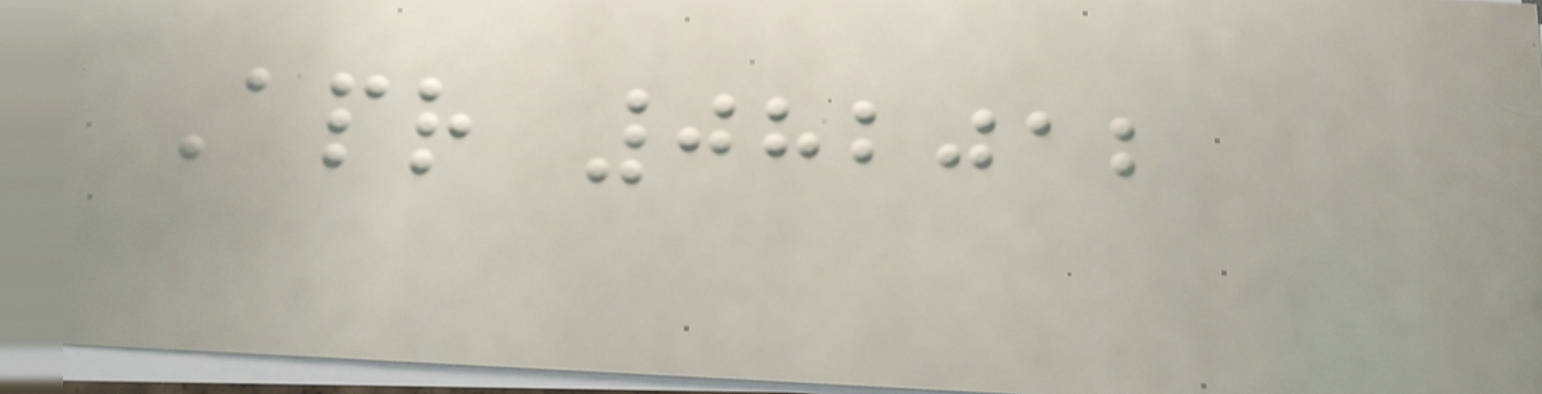Apr 082012
